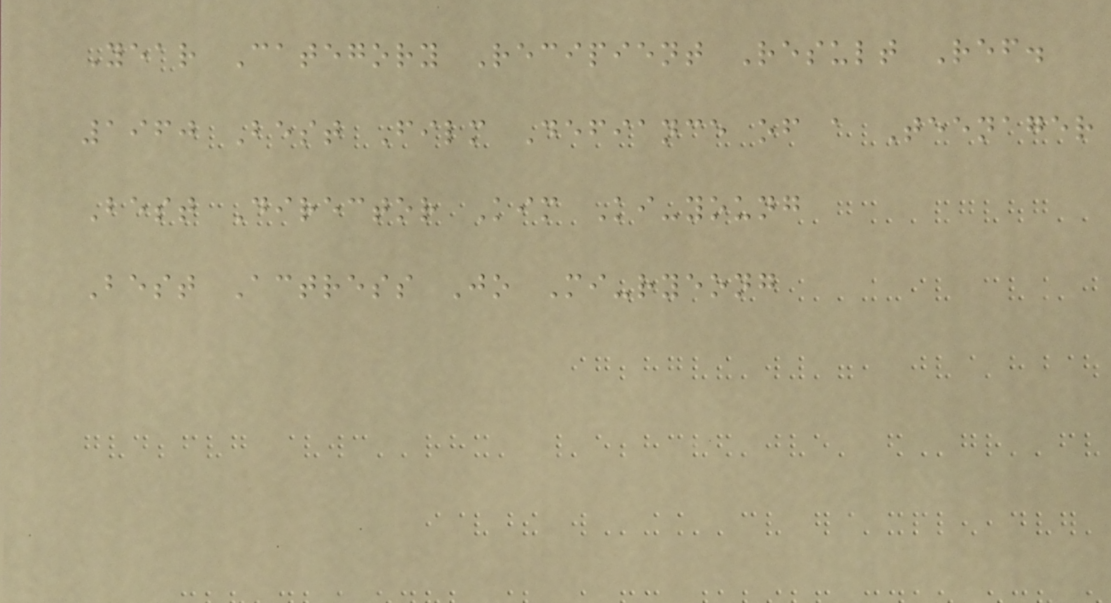Year Category Recipient Result Ref.
1960 Best Film Defiance of a Teenager
Best Director Kim Ki-young
Best Actress Jo Mi-ryeong
